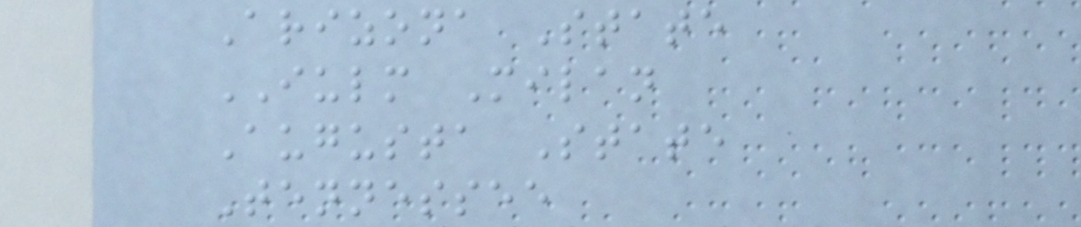Arizona State
IULM Milan
Augusta State
Tennessee
